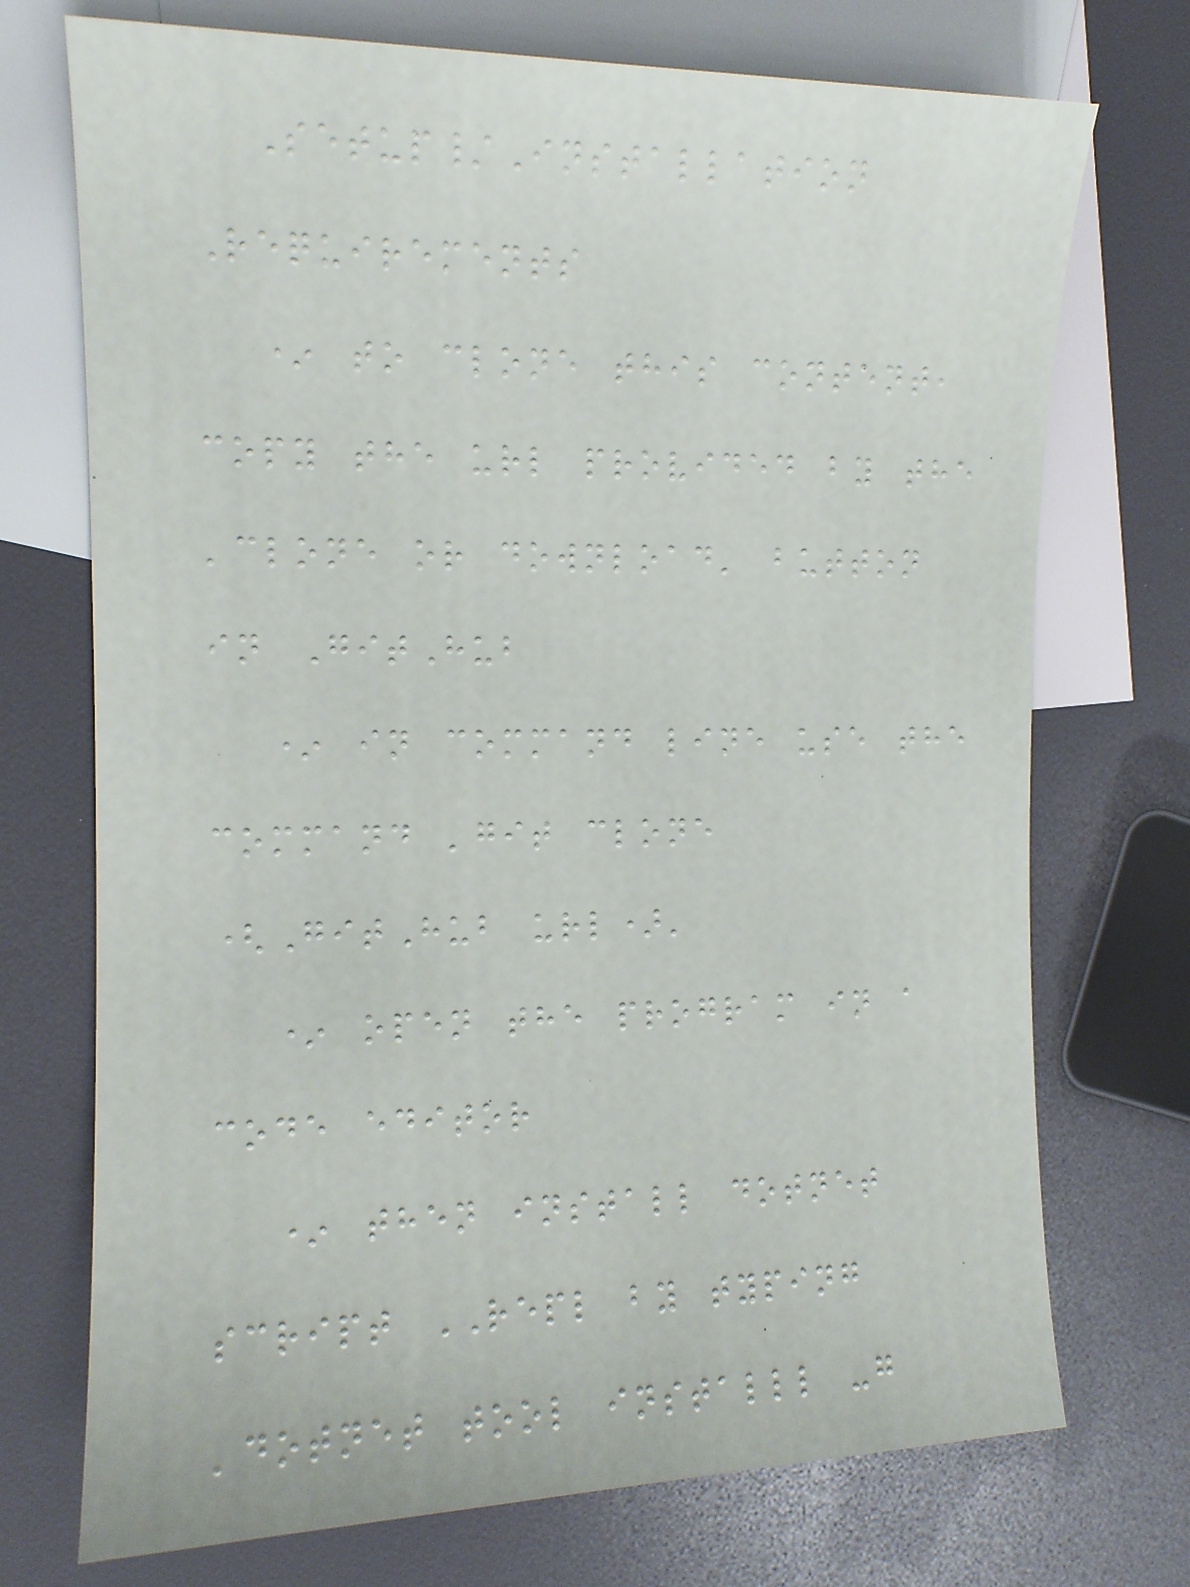Setup/Installation
Requirements
* to clone this content,
copy the url provided by the
'clone or download' button
in GitHub
* in command line use the
command 'git clone
(GitHub url)'
* open the program in a
code editor
* then install dotnet
script REPL by typing
'dotnet tool installl -g
